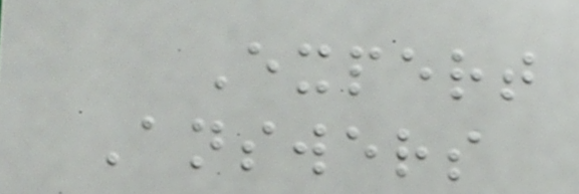Expert
Answers
